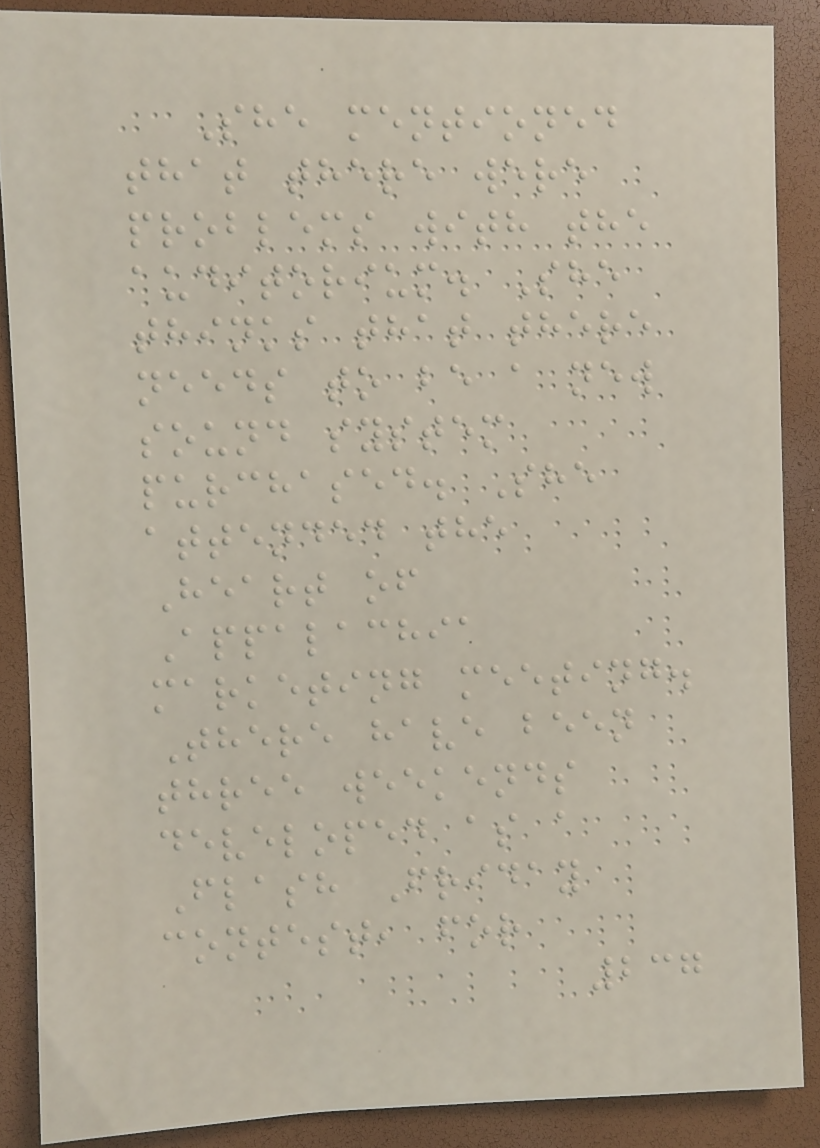She mentioned
that there were
problems with the
auditorium. She
thinks that there
needs to be a new
sound system
purchased. She
attended the
Heart of
Appalachia
marketing meeting.
There have been
three weekends
developed as a
Flash Friday
contest, for
237
